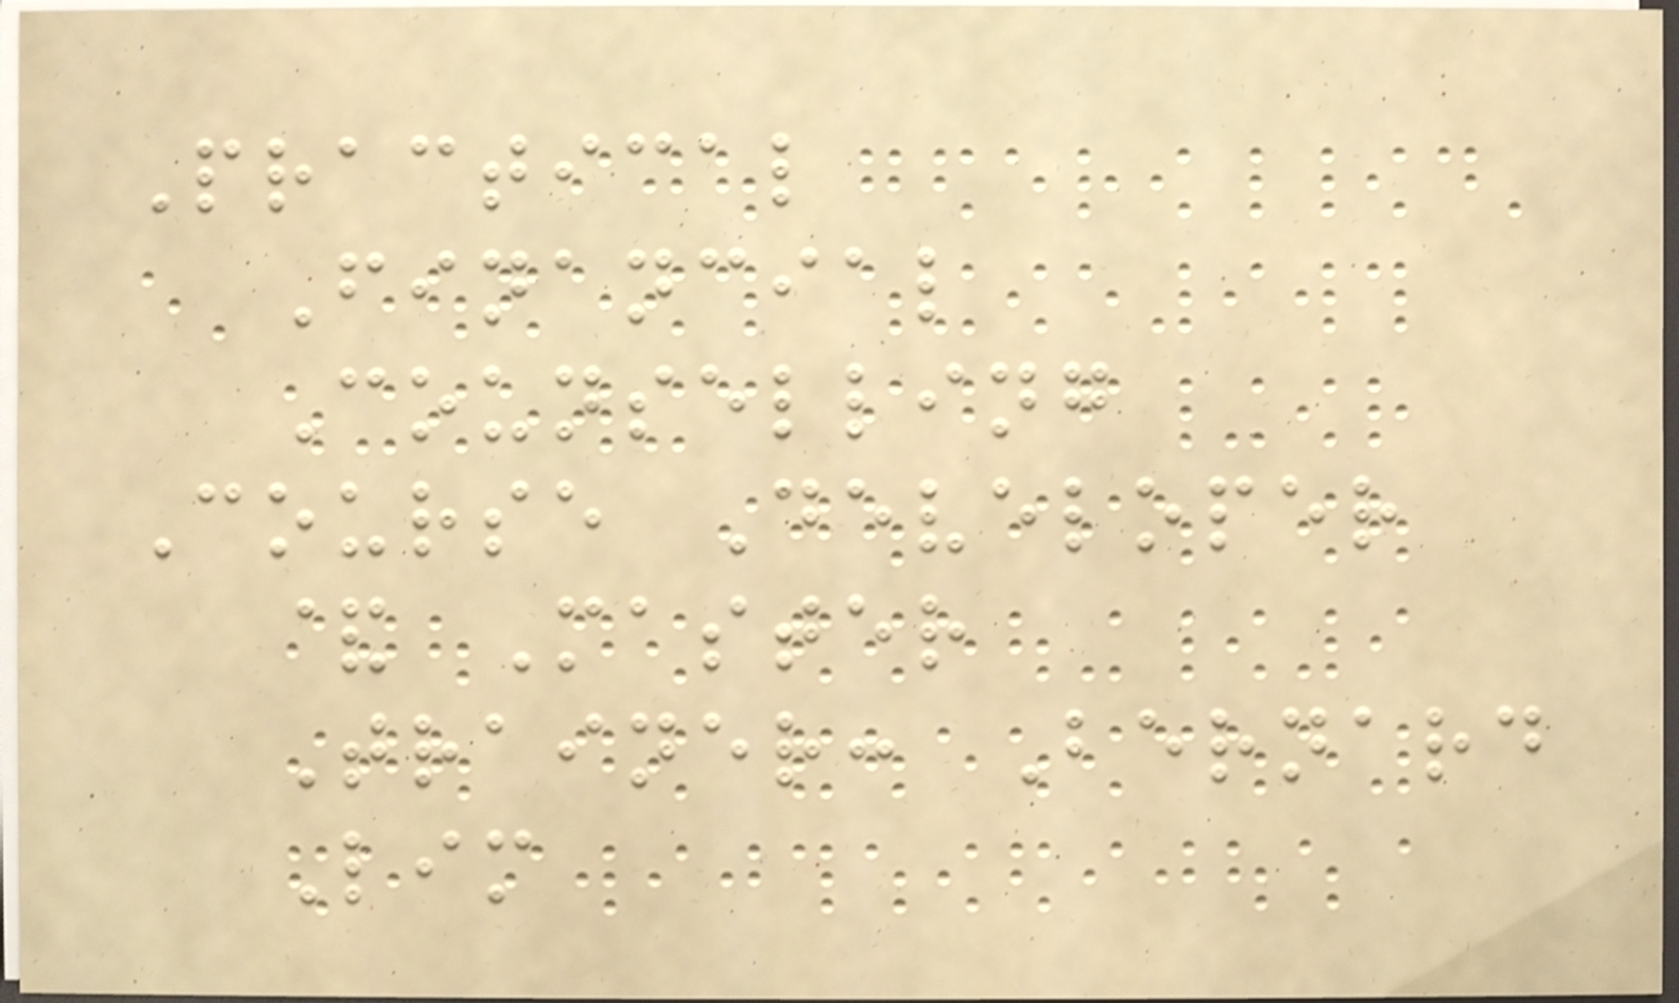Practical
Financial
Counselling
Course Developer
& Master
Trainer: Bernard
Lim
